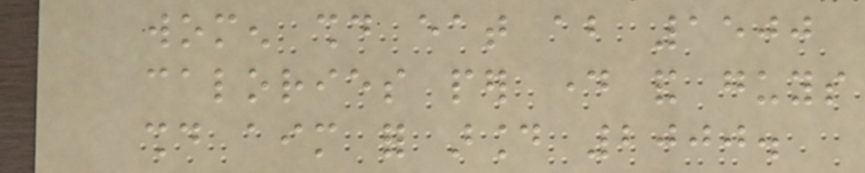women should eat about 1500
calories per day and guys
should aim for around 2000.
